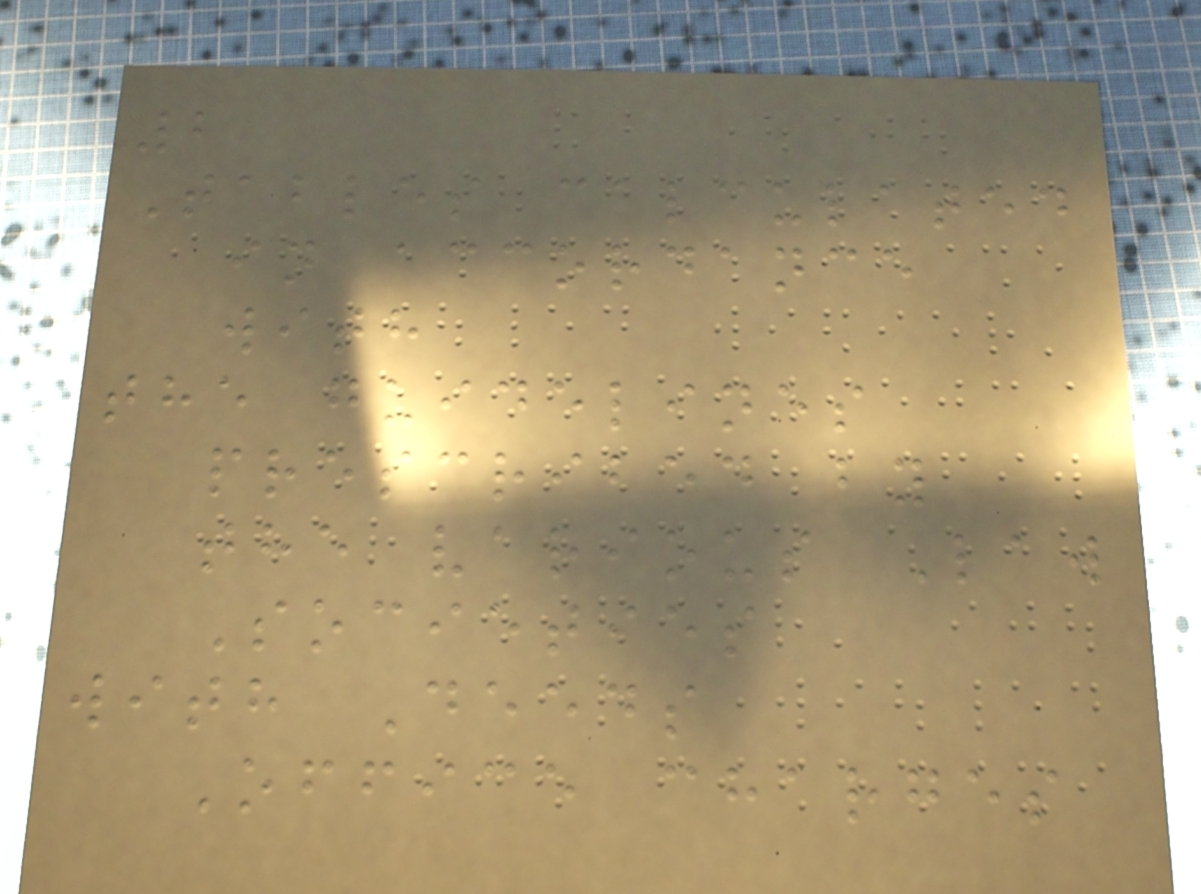2
Tables calculated
in accordance
with
the guidelines
prescribed by
the various Law
Societies
with Deeds
Office charges
